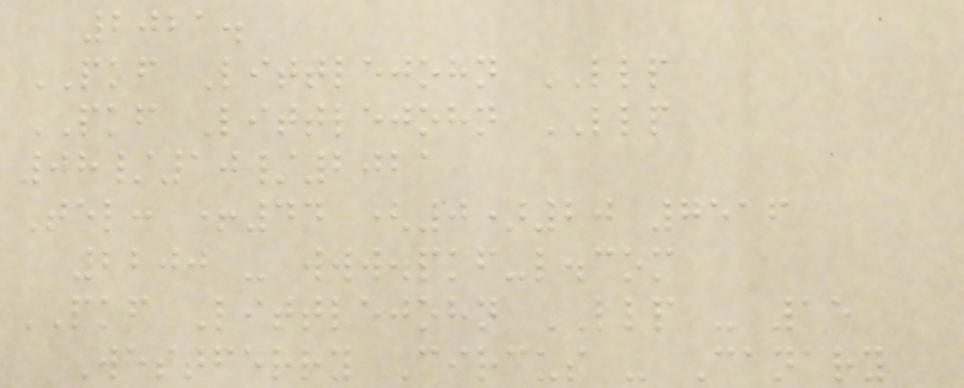2021.
PKF Littlejohn LLP
PKF Littlejohn LLP
08/10/2021
Tel: +44 (0)20 7516
2200 - www.pkf-l.com
PKF Littlejohn LLP - 15
Westferry Circus - Canary
